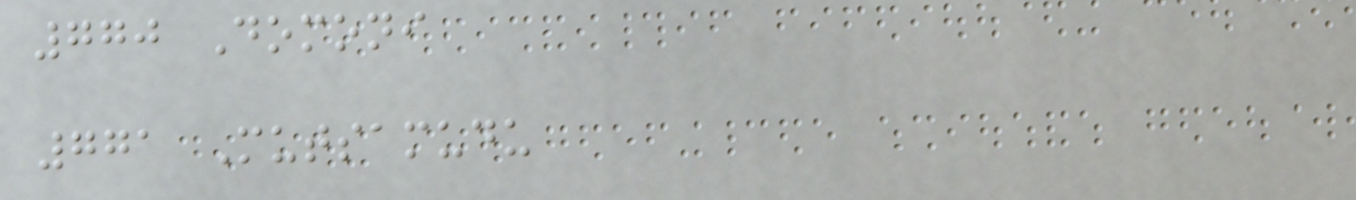770 Domoni
771 Mutsamudu
